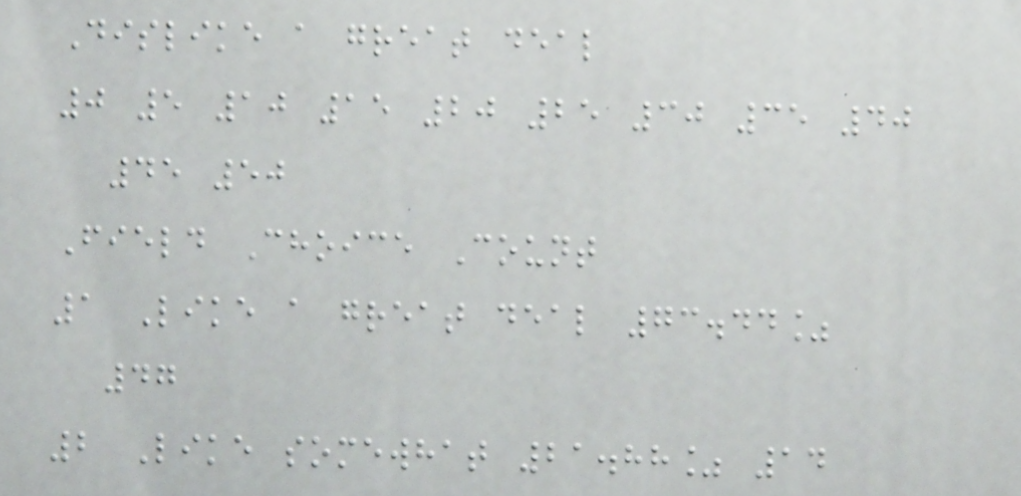Dislike a great deal
0 5 10 15 20 25 30 35 40
45 50
Field Choice Count
1 Like a great deal 73.44%
47
2 Like somewhat 21.88% 14
